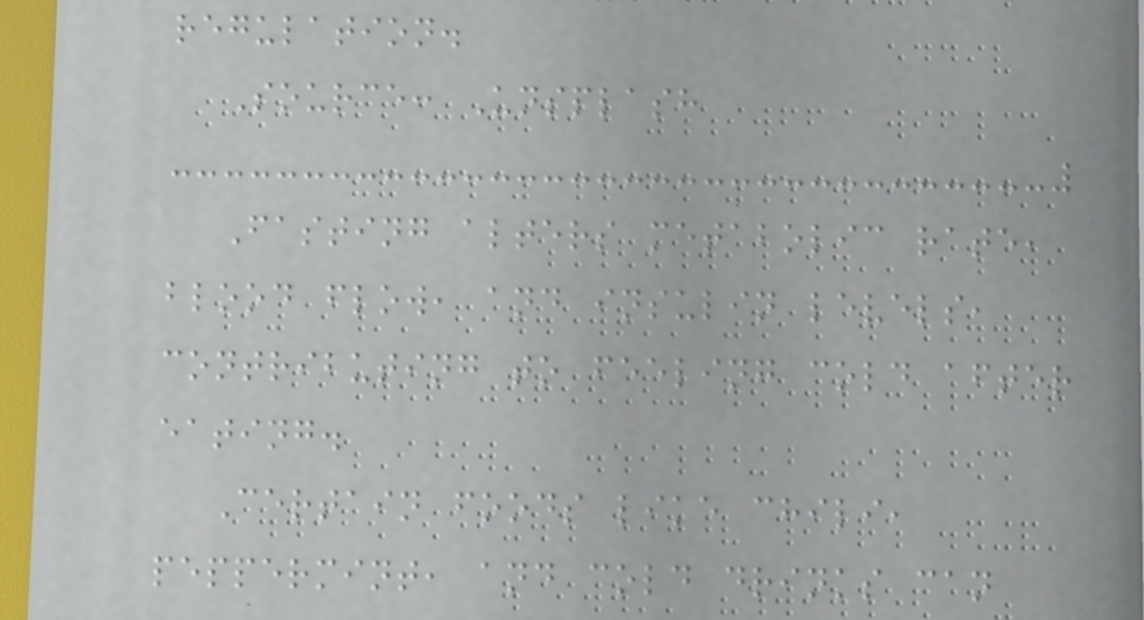regulation.
Source: Unsplash
Fasting alters metabolic rate,
blood flow, and insulin levels,
contributing to feeling cold after
eating.
Certain foods like chili,
peppermint, and cold drinks can
